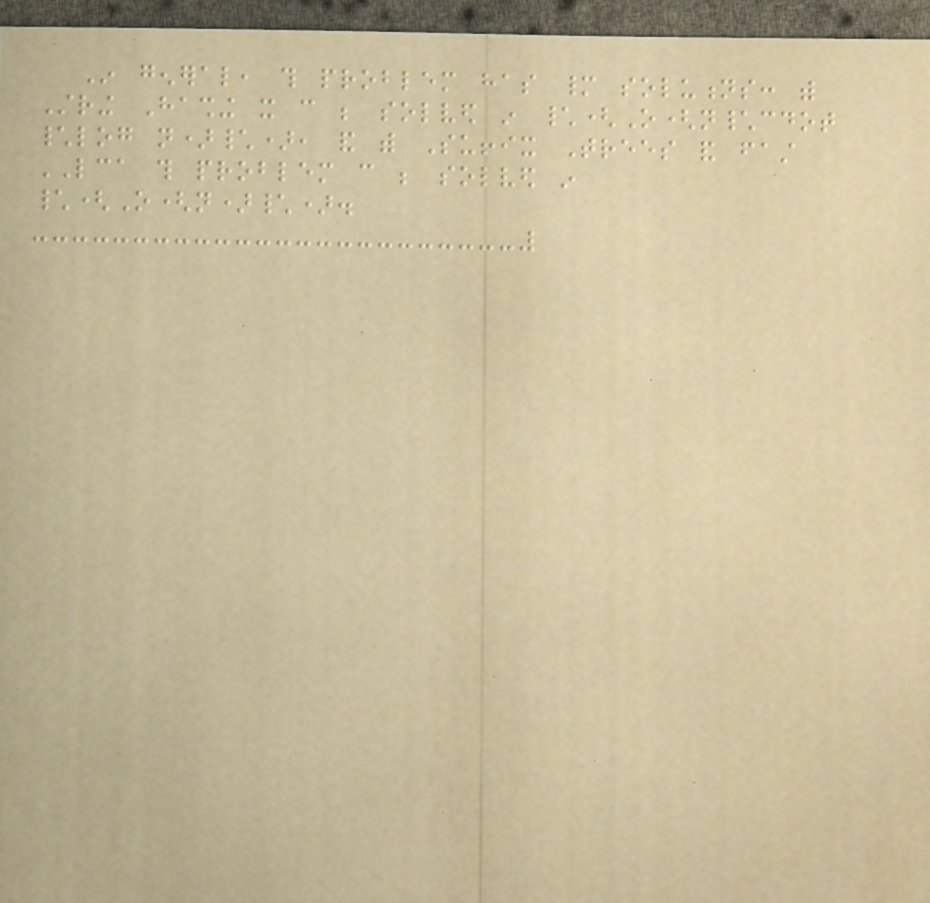In general, this problem has many solutions: with
String Hashing it can be solved in \(O(n\cdot
\log n)\), and with Suffix Trees and fast
LCA this problem can be solved in
\(O(n)\).
